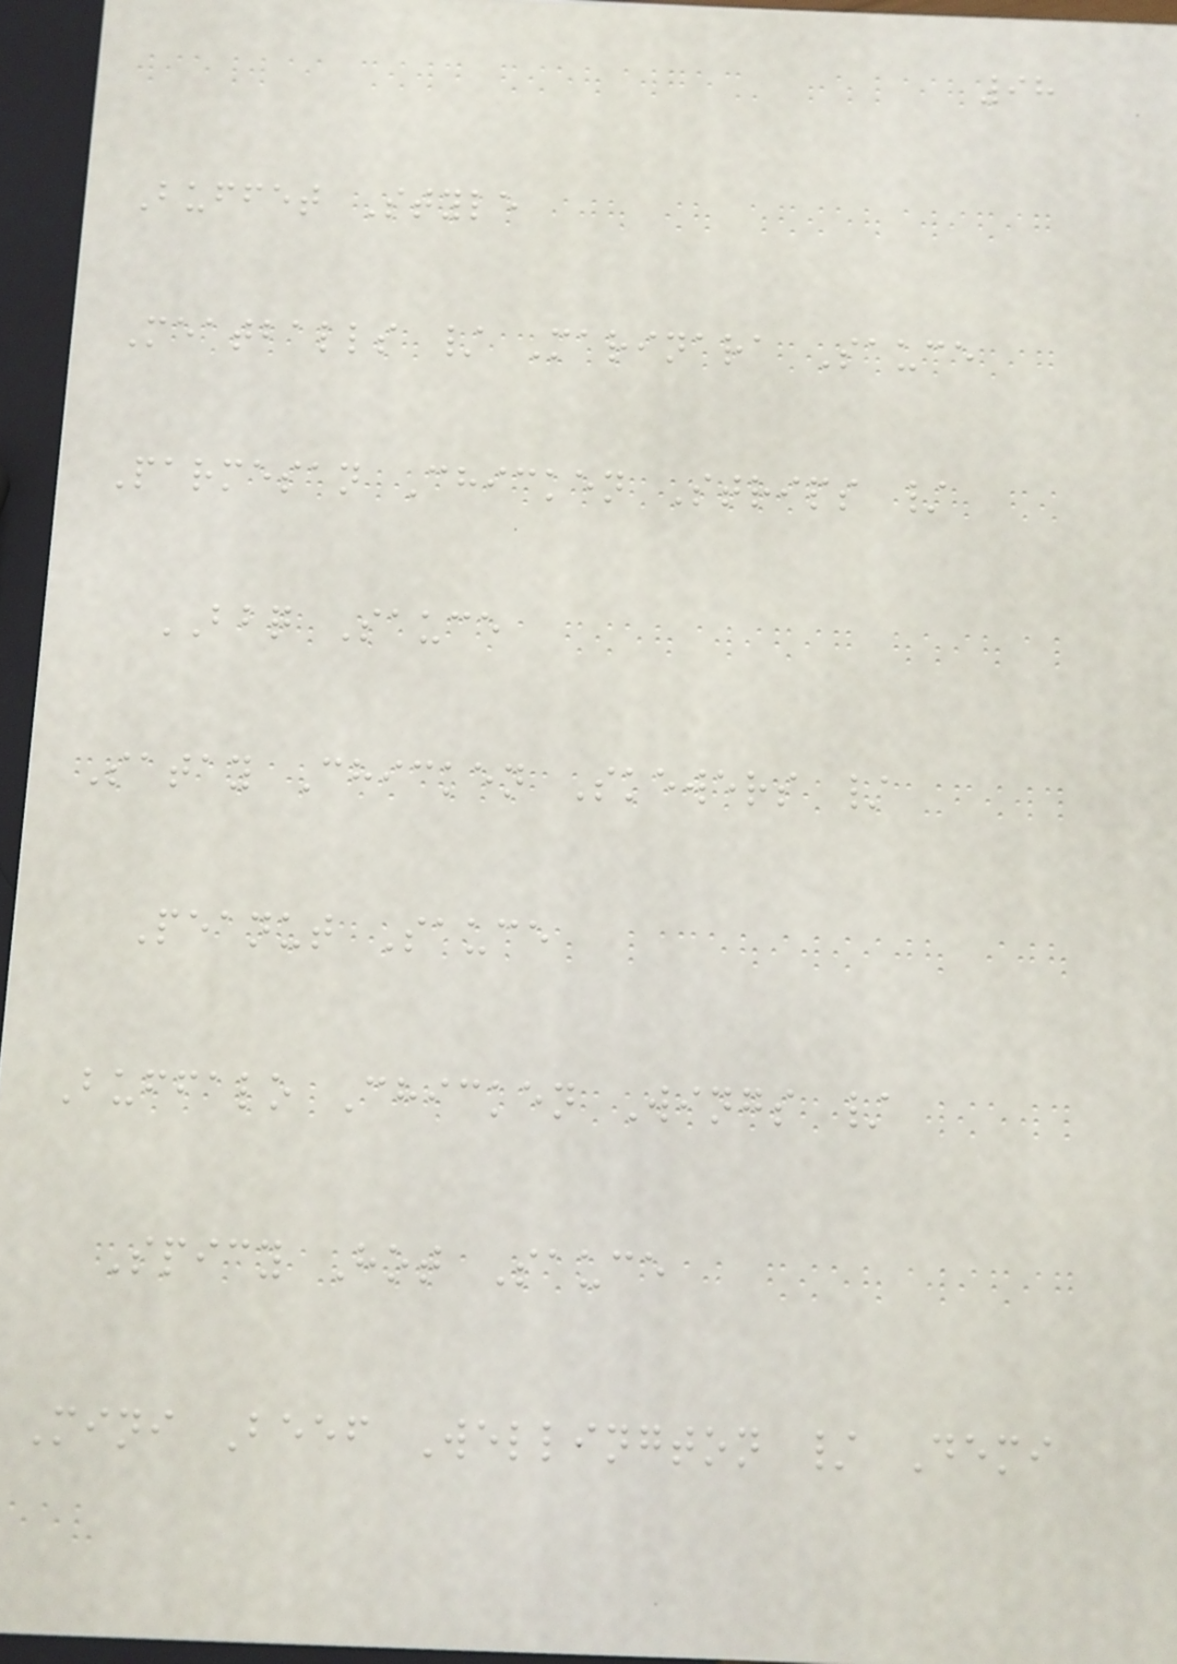98
Buffet Style
Meatballs / Marinara Sauce
Parmesan Chicken Strips /
BBQ Sauce
Satay Chicken Skewers /
Peanut Sauce
Buffalo Chicken Wings /
Spicy Hot Sauce
Mini Beef Wellington / Demi
